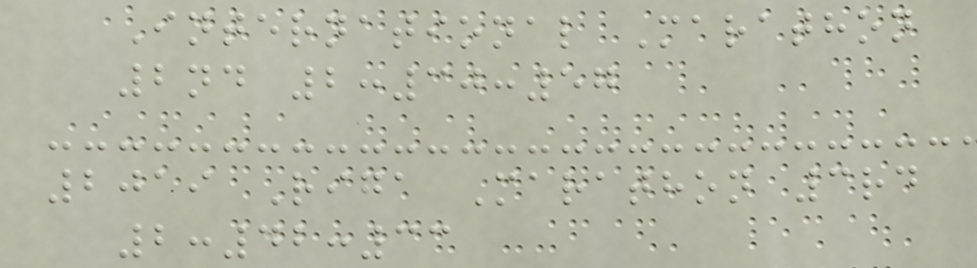International Marathon
2nd 2:30:57
2019 Riga Marathon 3rd
2:42:33
